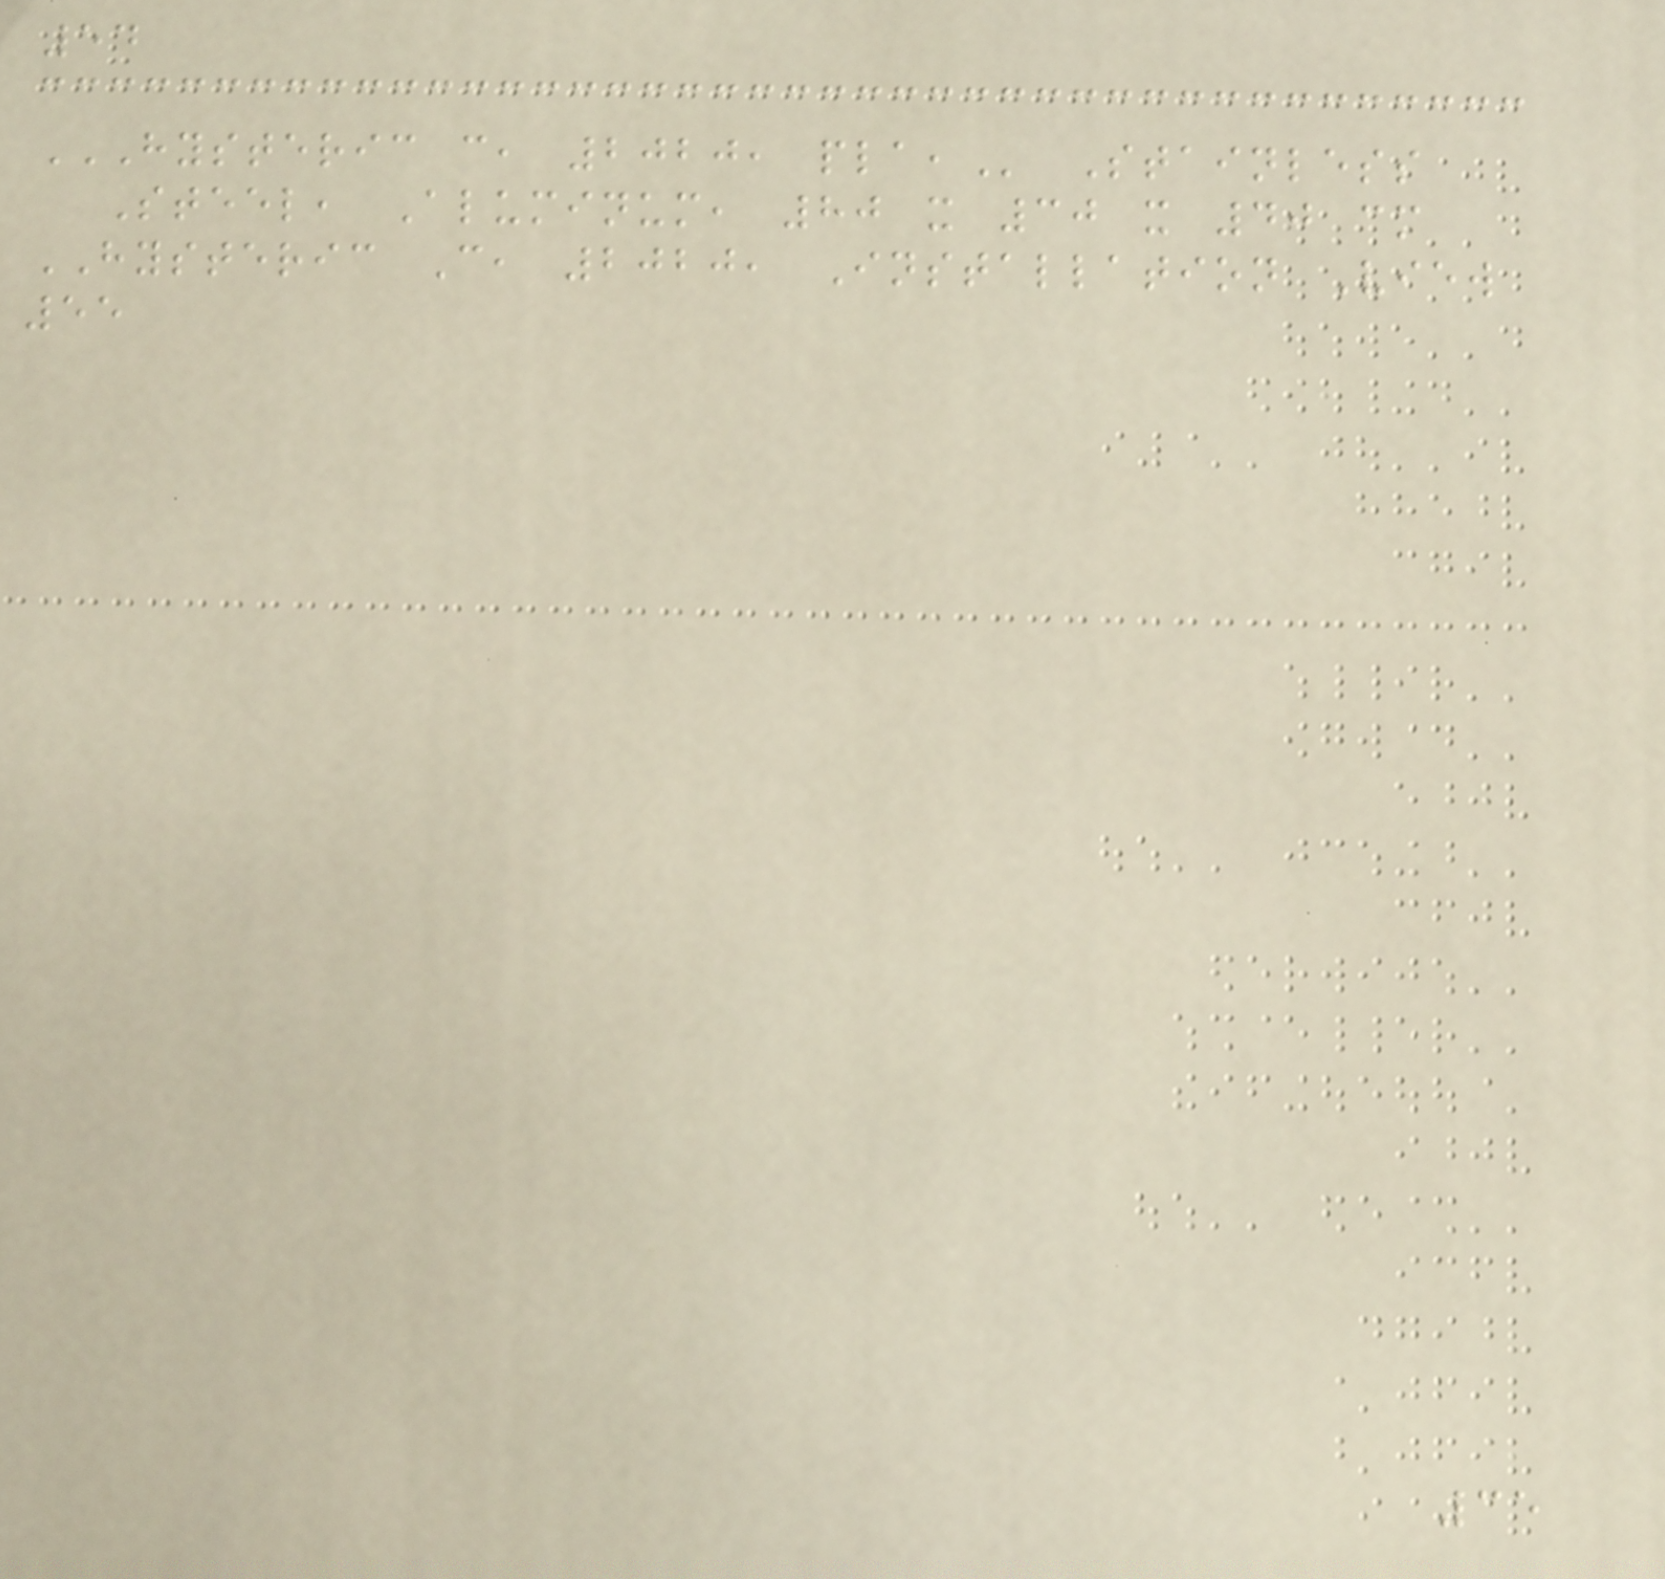54
HYSTERIC C, 2020, PLA, Stainless
Steel, Aluminum, 80 x 30 x 40 cm
HYSTERIC C, 2020, Installation View
55
35
